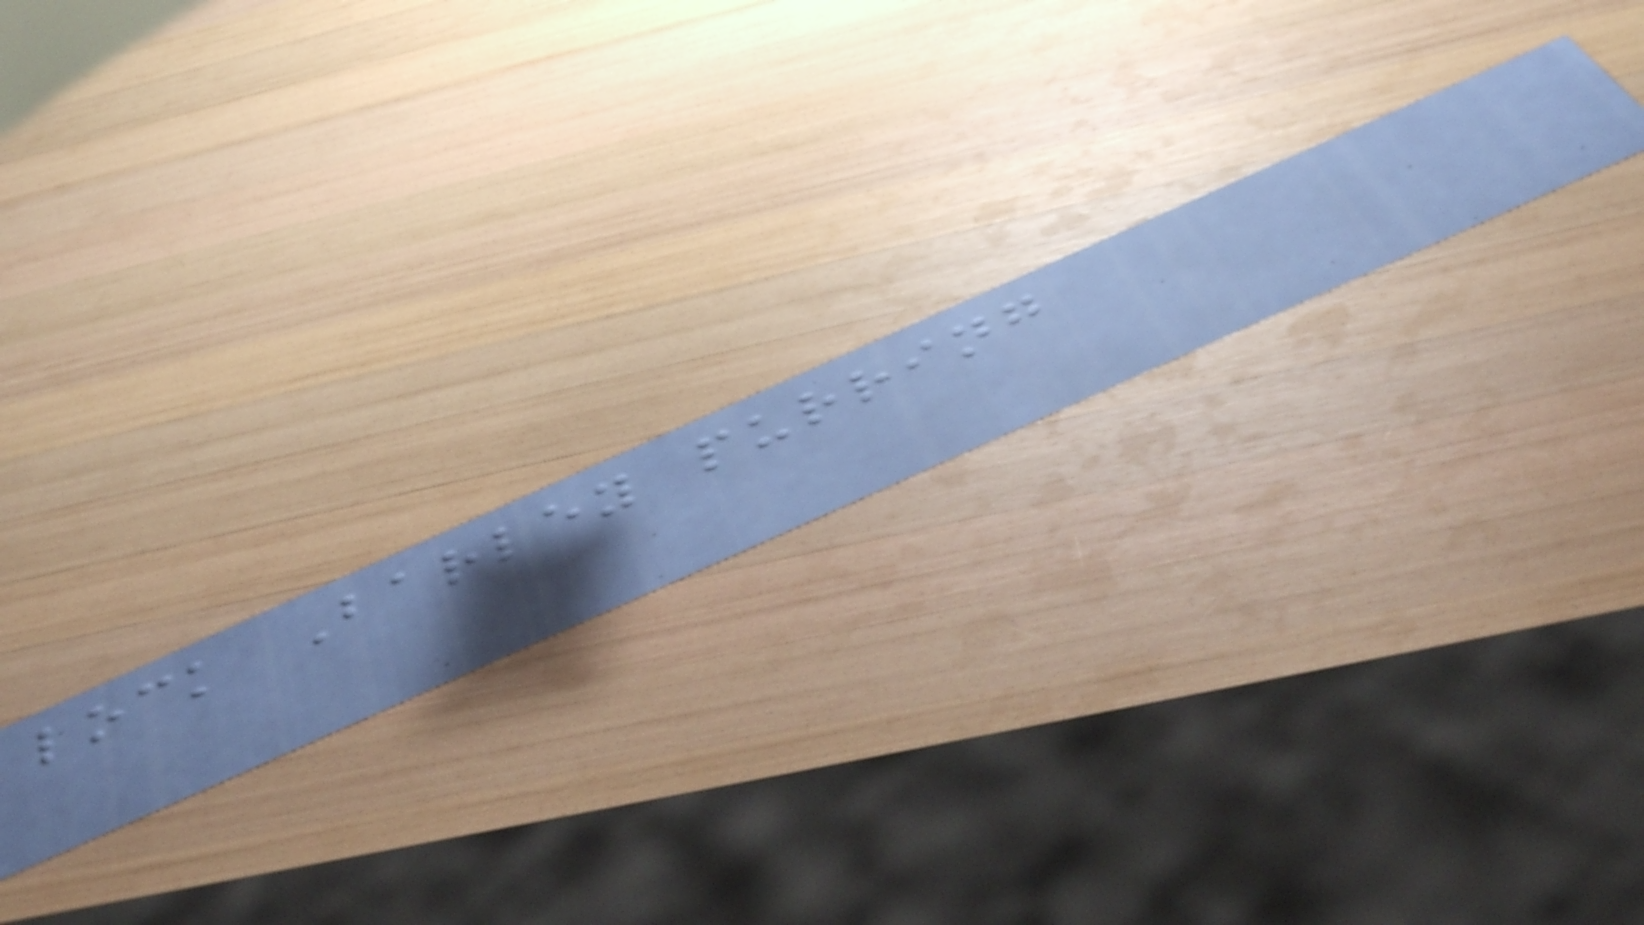lock Barley purring
